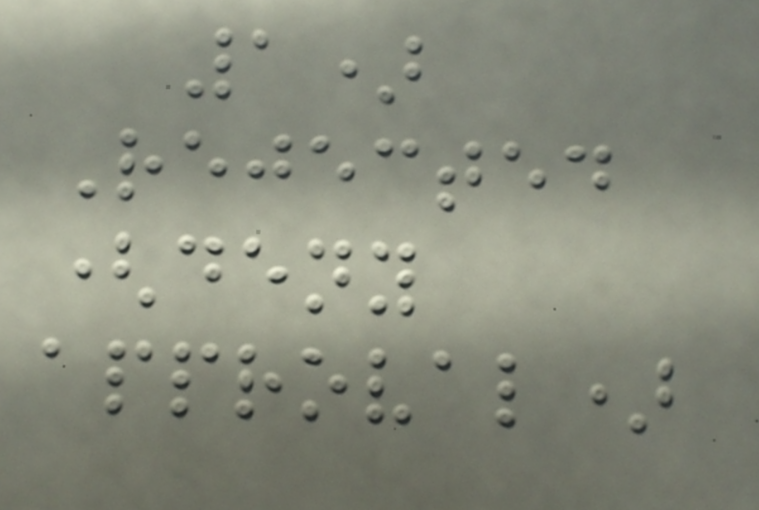1)
Rejected
(deny
approval)
